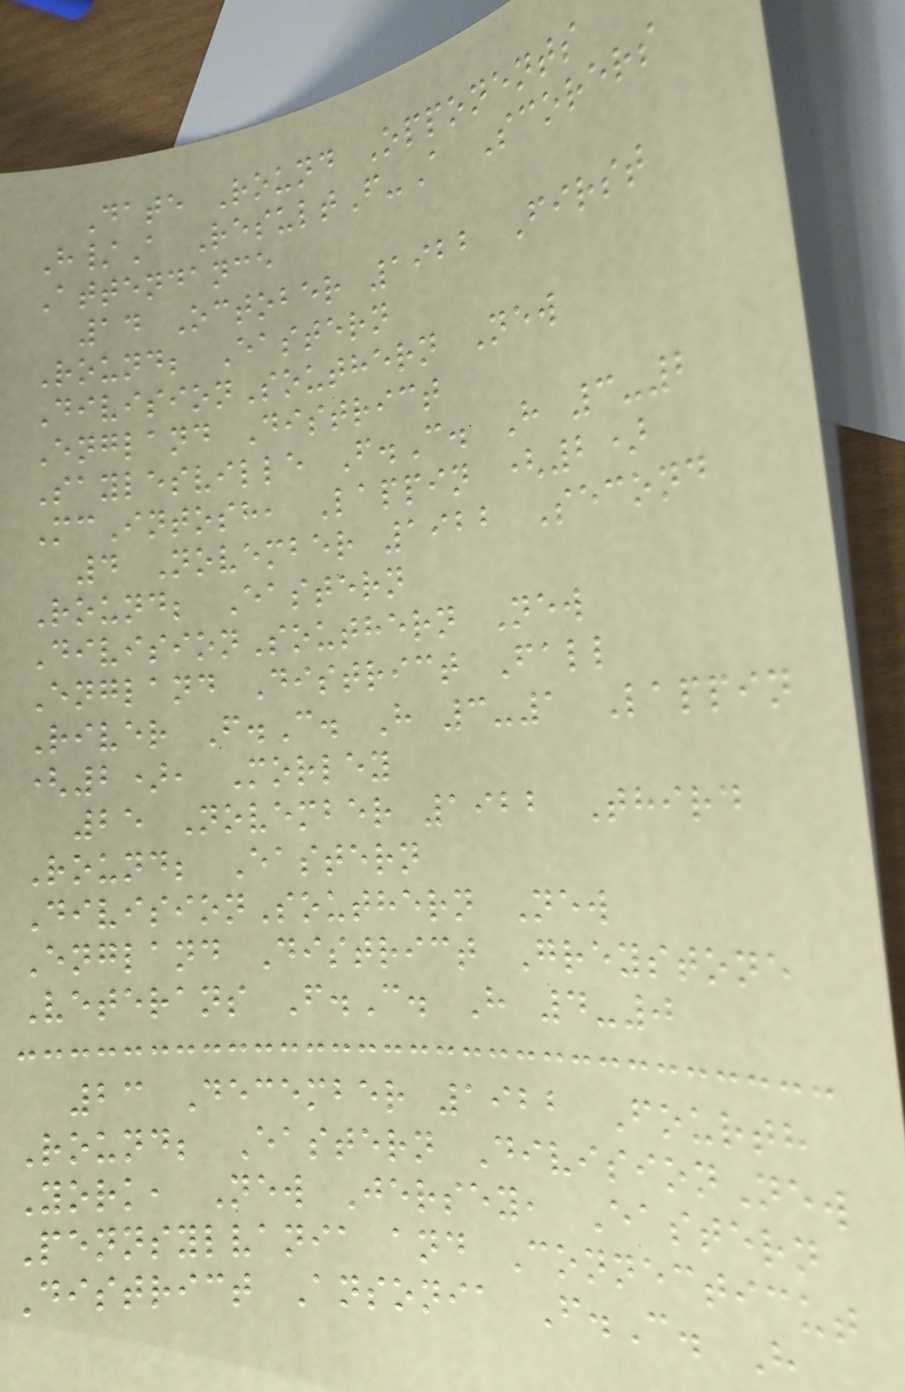Date Round Opponents
H/A ResultF-A Scorers
Attendance
14 October 1922 First
Round; Eastern
DivisionSouthern New
England District
Saylesville F.C. H 3-2
McIntosh, Lappin (2)
4 November 1922 Second
Round; Eastern
DivisionSouthern New
England District Fall
River F.C. H 3-1 Lappin
(2), Morley
25 November 1922 Third
Round; Eastern
DivisionSouthern New
England District Greystone
Veterans F.C. H 4-0
23 December 1922 Fourth
Round; Eastern DivisionNew
York, New Jersey, Eastern
Pennsylvania and Connecticut
District Ansonia F.C. H
